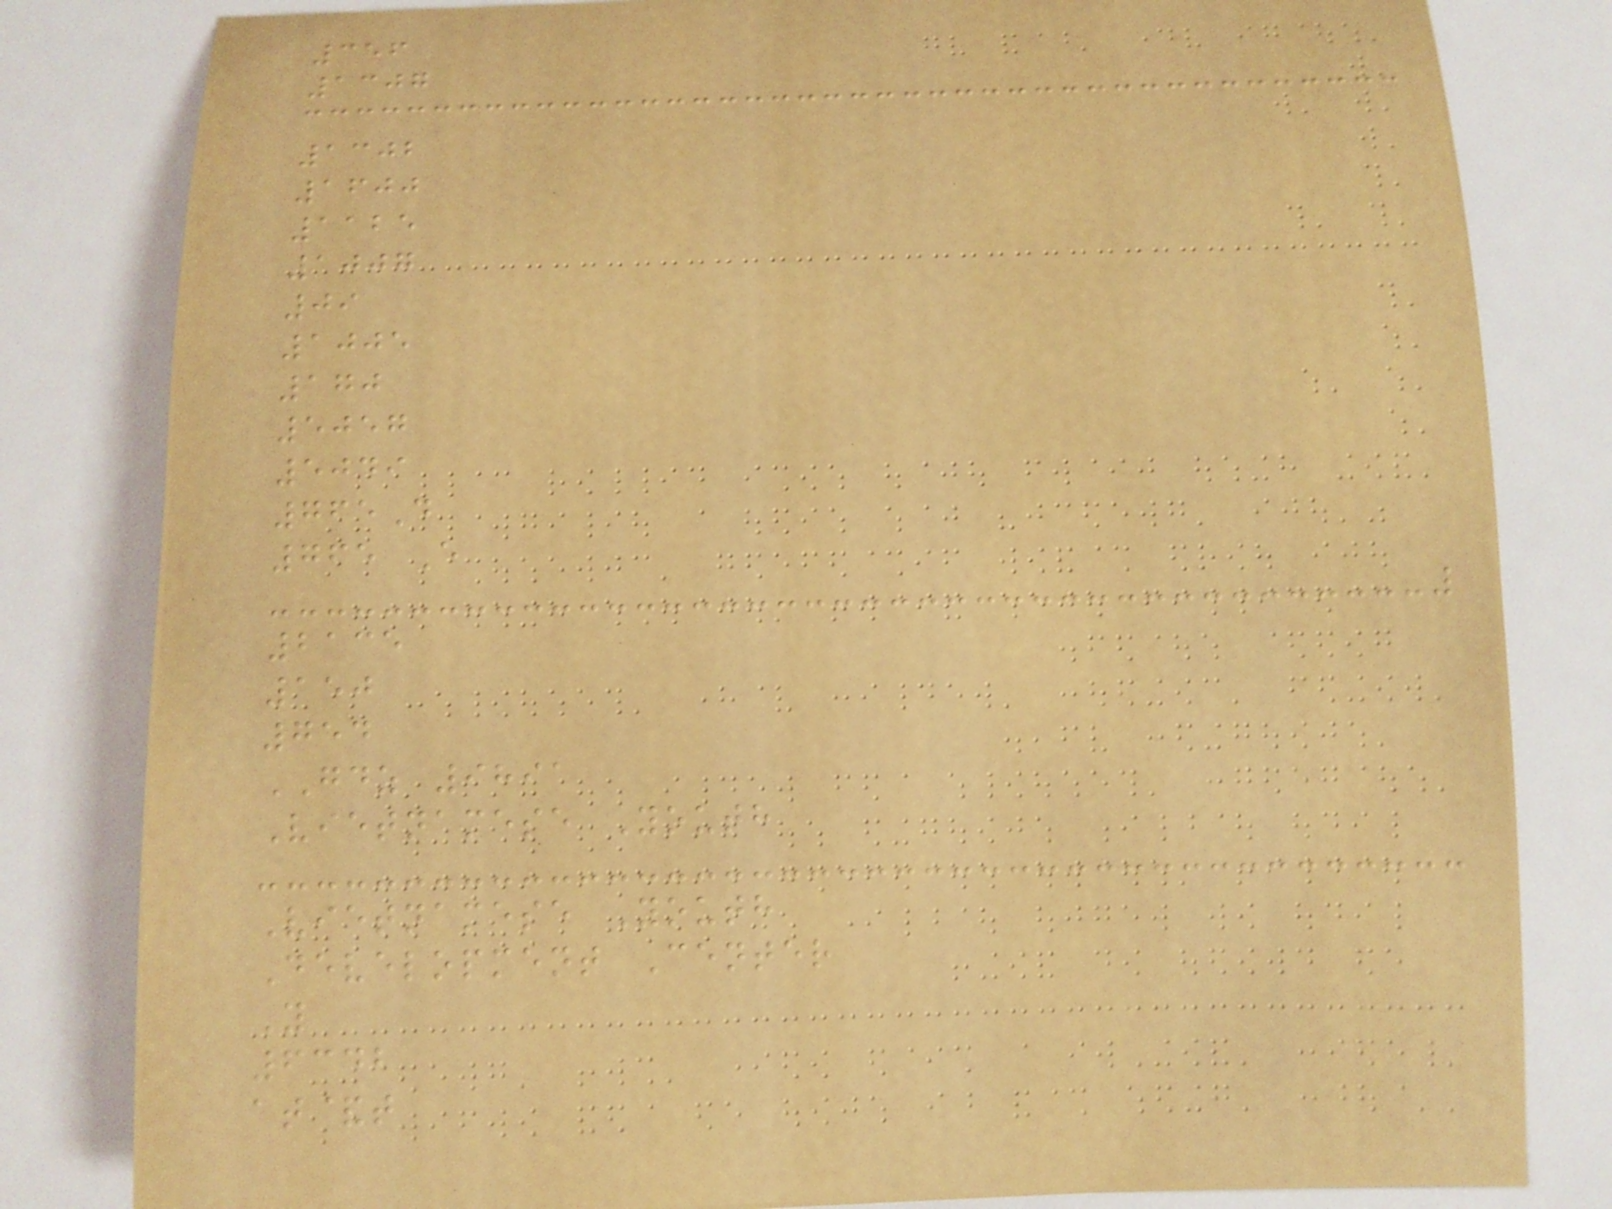356
1307
1302
1600
1125
1007
09
1005
170
5057
5049
765D
765 E
2135
150
754
GDZ 9891
Vietnamese Youth
Vietnamese Youth
Development Center
Y
6342
at&t
